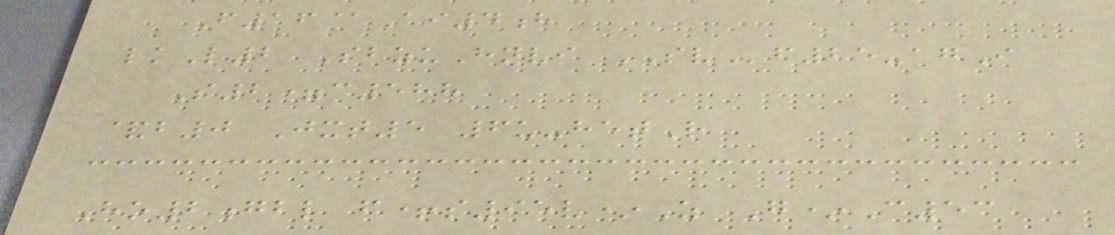F16@Ai4h
lkL2 SbzuHnvi SVf25-agI
S2=c588
&b0 Jxt5 6u-hetR
Ho2gbl f+s95v*Z G*C53
